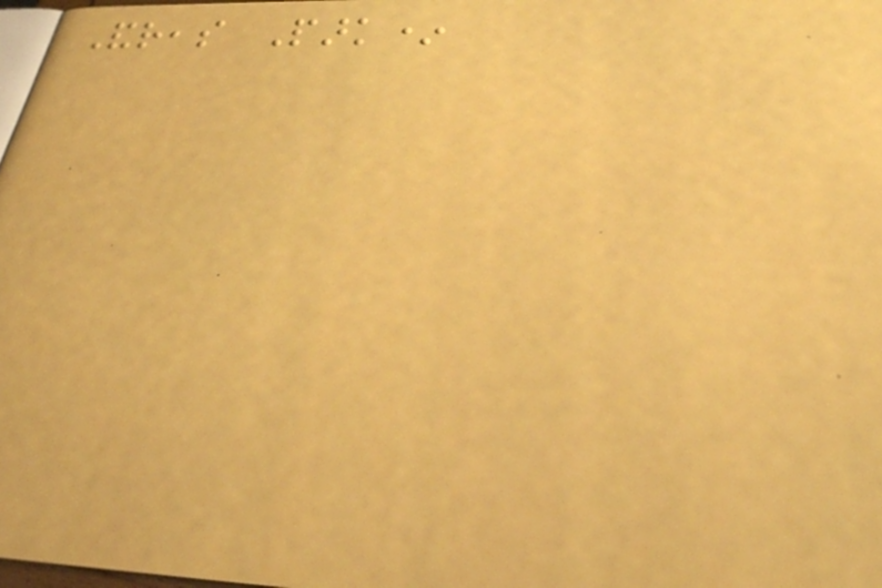Andreas Park*
